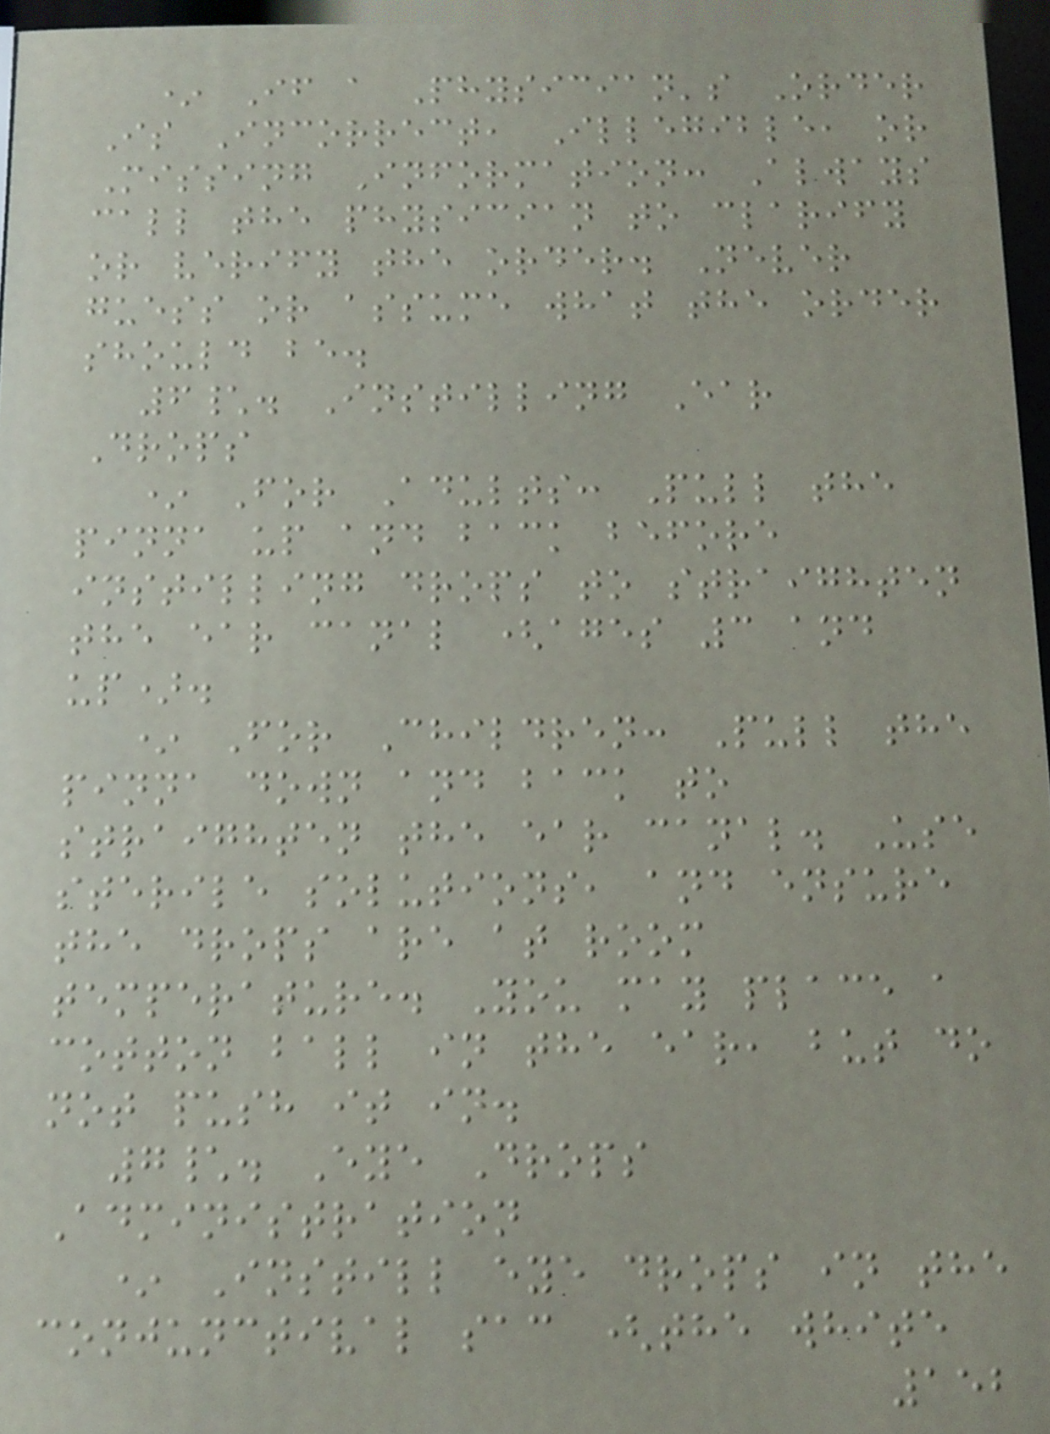* If a Physician's Order
Is Incorrect, Illegible, or
Missing Information: Always
call the physician to clarify
or verify the order. Never
guess or assume what the order
should be.
6\. Instilling Ear
Drops
* For Adults: Pull the
pinna up and back before
instilling drops to straighten
the ear canal (ages 3 and
up).
* For Children: Pull the
pinna down and back to
straighten the ear canal. Use
sterile solutions, and ensure
the drops are at room
temperature. You may place a
cotton ball in the ear, but do
not push it in.
7\. Eye Drops
Administration
* Instill eye drops in the
conjunctival sac (the white
152
